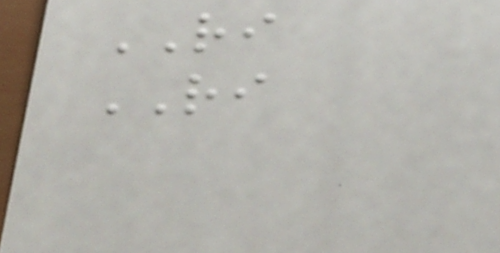RI
RI
